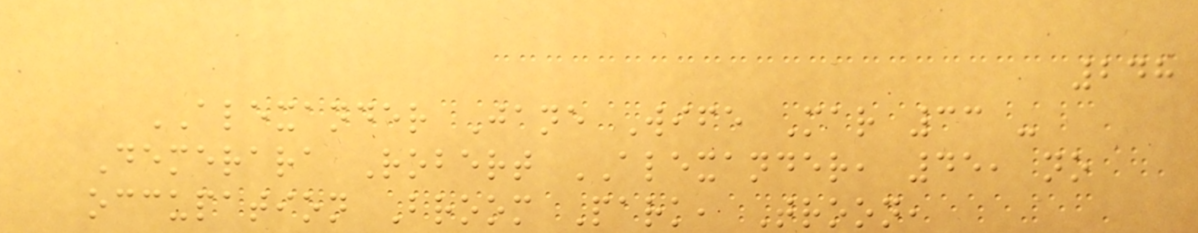248
ALEXANDER Jane Wife Mar 33 -
Demerara Robert ALEXANDER, 45, no
occupation Broom Park, Troon,
